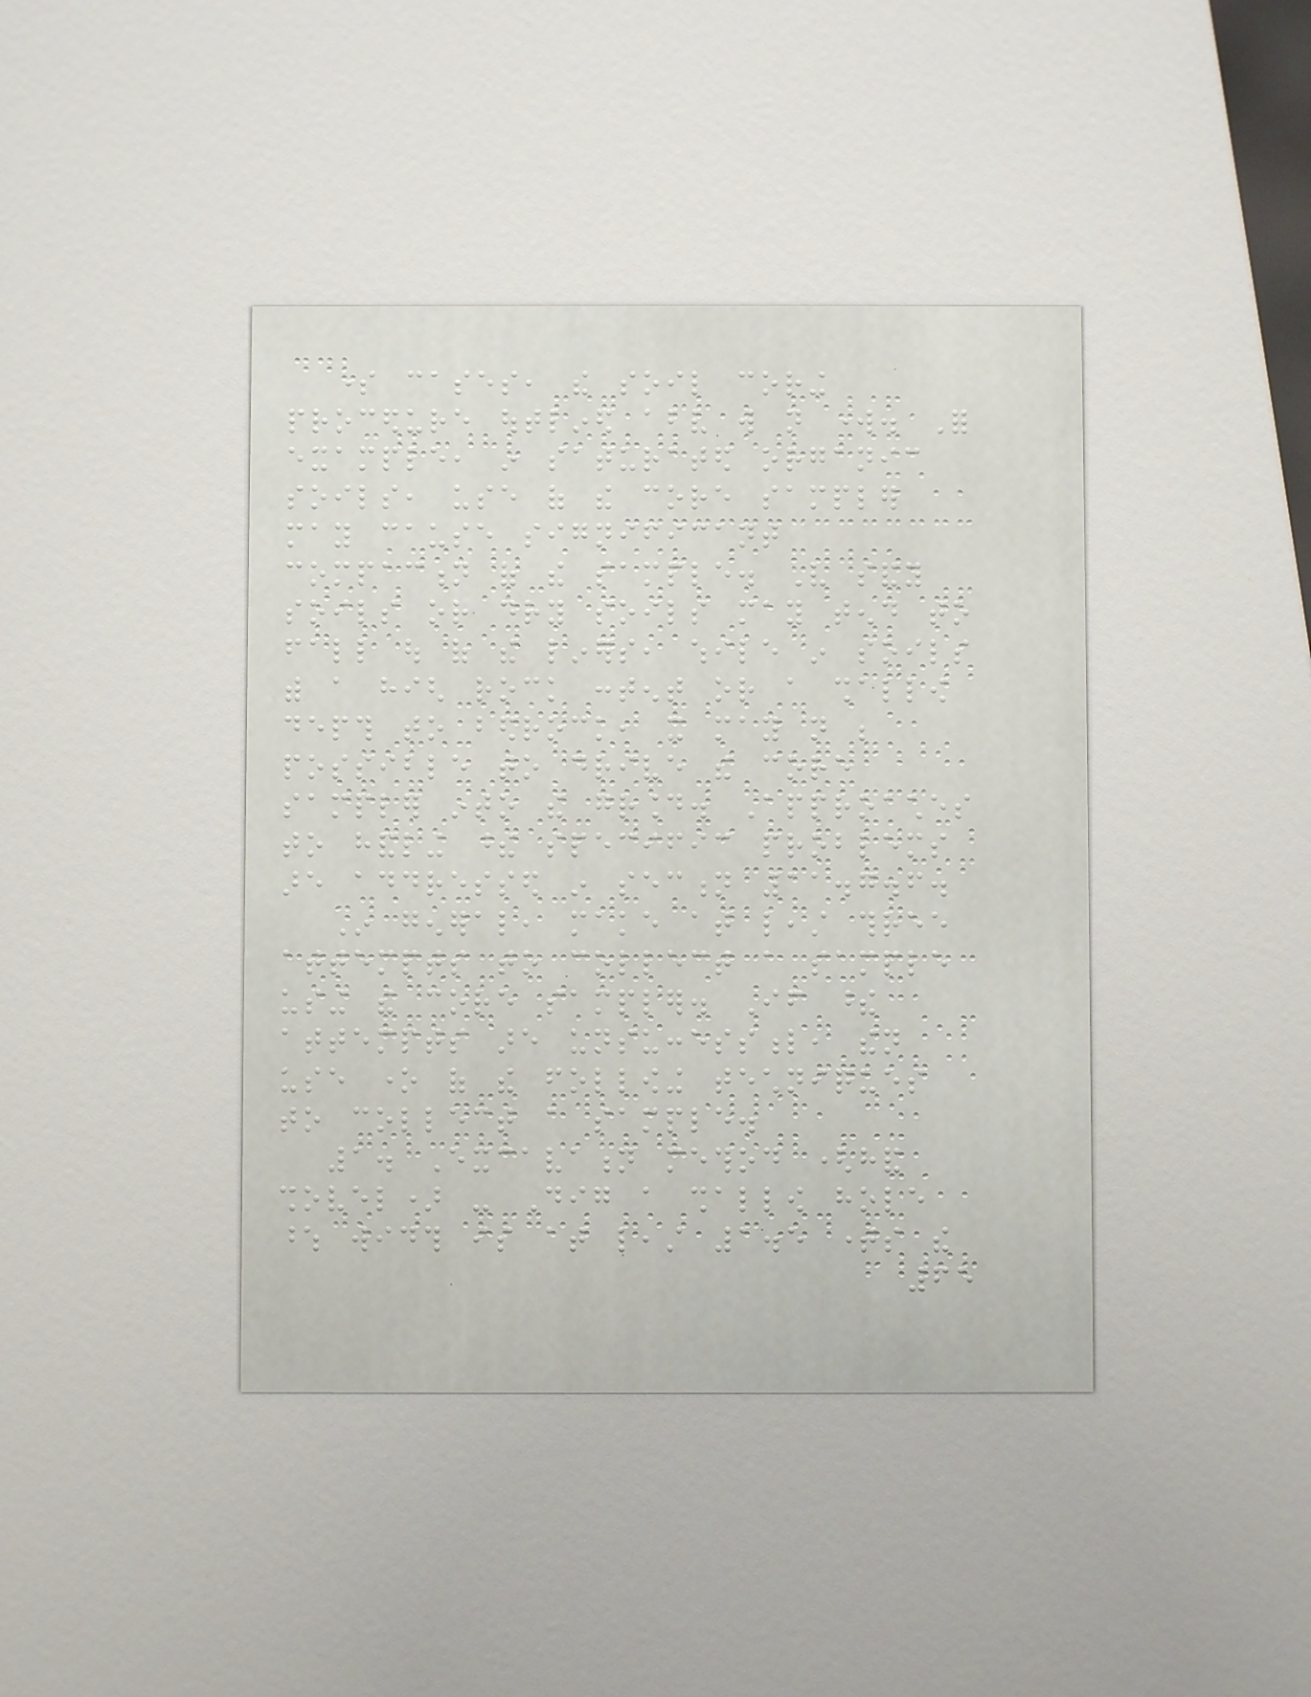some cases, the soil coring
procedure outlined above will not work. For
example, in saturated organic
soils, use of the core sampler
may cause significant
compaction of the sample. Very sandy
soils or dry soils may tend to
fall out of the liners, while in soils
with a high rock content or a shallow
depth to bedrock, it may not be
possible to drive the core
sampler into the ground. Approaches
to handling these specific problems
are addressed in section 11.7.6.
In general, make at least three
attempts to collect a sample
using the core sampler. If these
attempts are unsuccessful, then
use one of the following techniques
to collect a sample.
1. Excavation method (hand
shovel) - Dig a shallow hole
whose width is at least 1.5 times the
65
